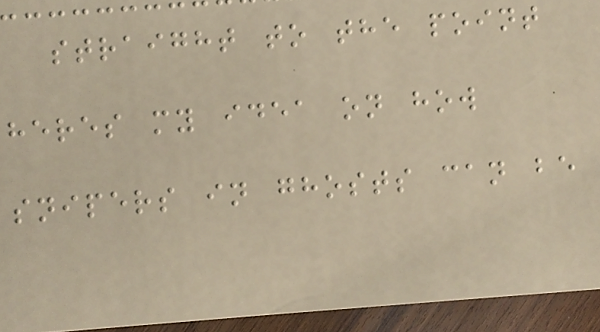straight to the point
heres my idea on how
snipers in ghosts can be
